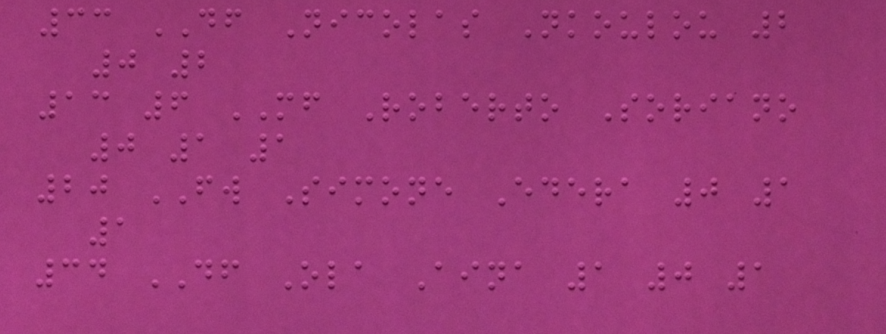33 DF Nicolas Nkoulou 2
0 2
13 6 MF Roberto Soriano
0 1 1
20 FW Simone Edera 0 1
1
34 DF Ola Aina 1 0 1
